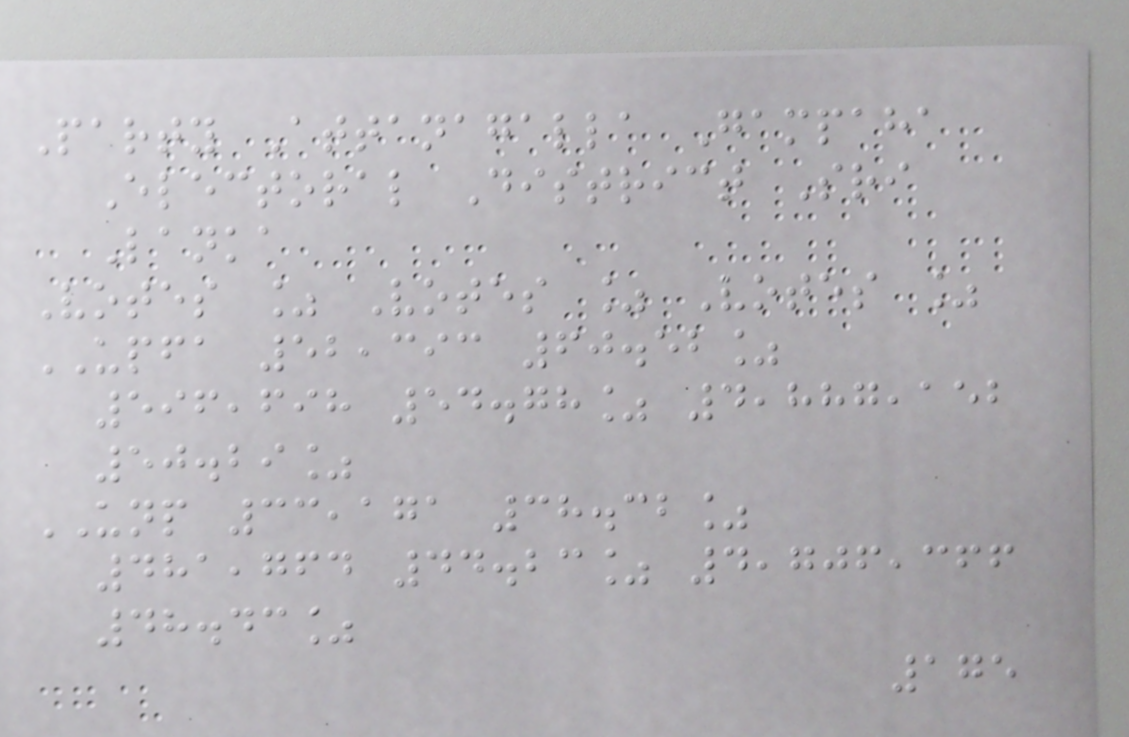Party Attanagalla Gampaha
Electoral District Sri
Lanka
Votes % Votes % Votes %
UPFA 52,393 60.52%
596,698 54.78% 4,887,152
50.29%
UNP 33,171 38.32%
481,764 44.23% 4,706,366
48.43%
175
